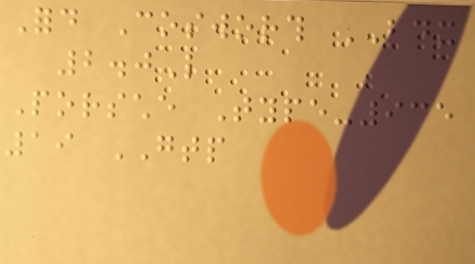Ford Cosworth BDX
2.0L
Porsche Type-935
19 GTP
